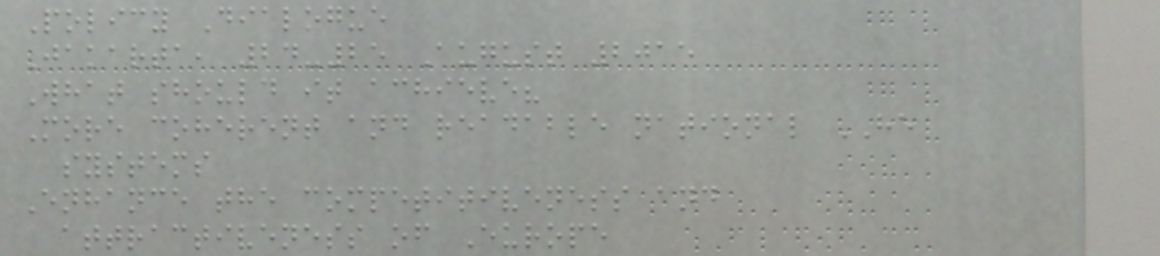Policy Dialogue
Jakarta, 24-25 August 2015
What should it achieve?
More coherent and readable national HE
systems
Enhance the competitiveness and
attractiveness of Europe
